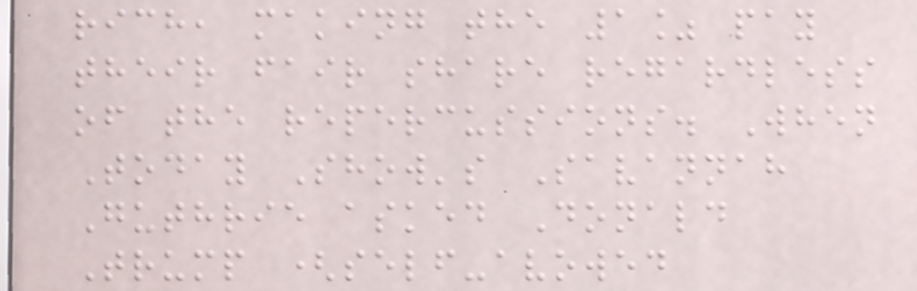rich, making the 1% pay
their fair share regardless
of the repercussions. When
Today Show's Savannah
Guthrie asked Donald
Trump (self-avowed
